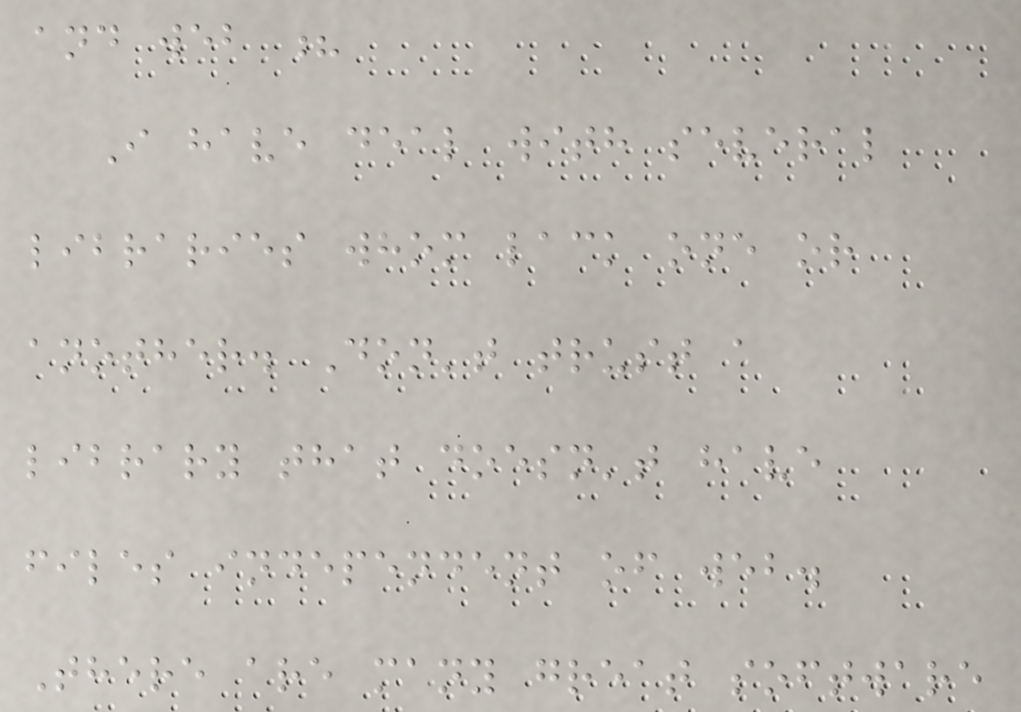and web ?
I have deal with several
libraries whom lack one or
another. Don't trust a
library that doesn't have
files independent of web.
There are many great software
